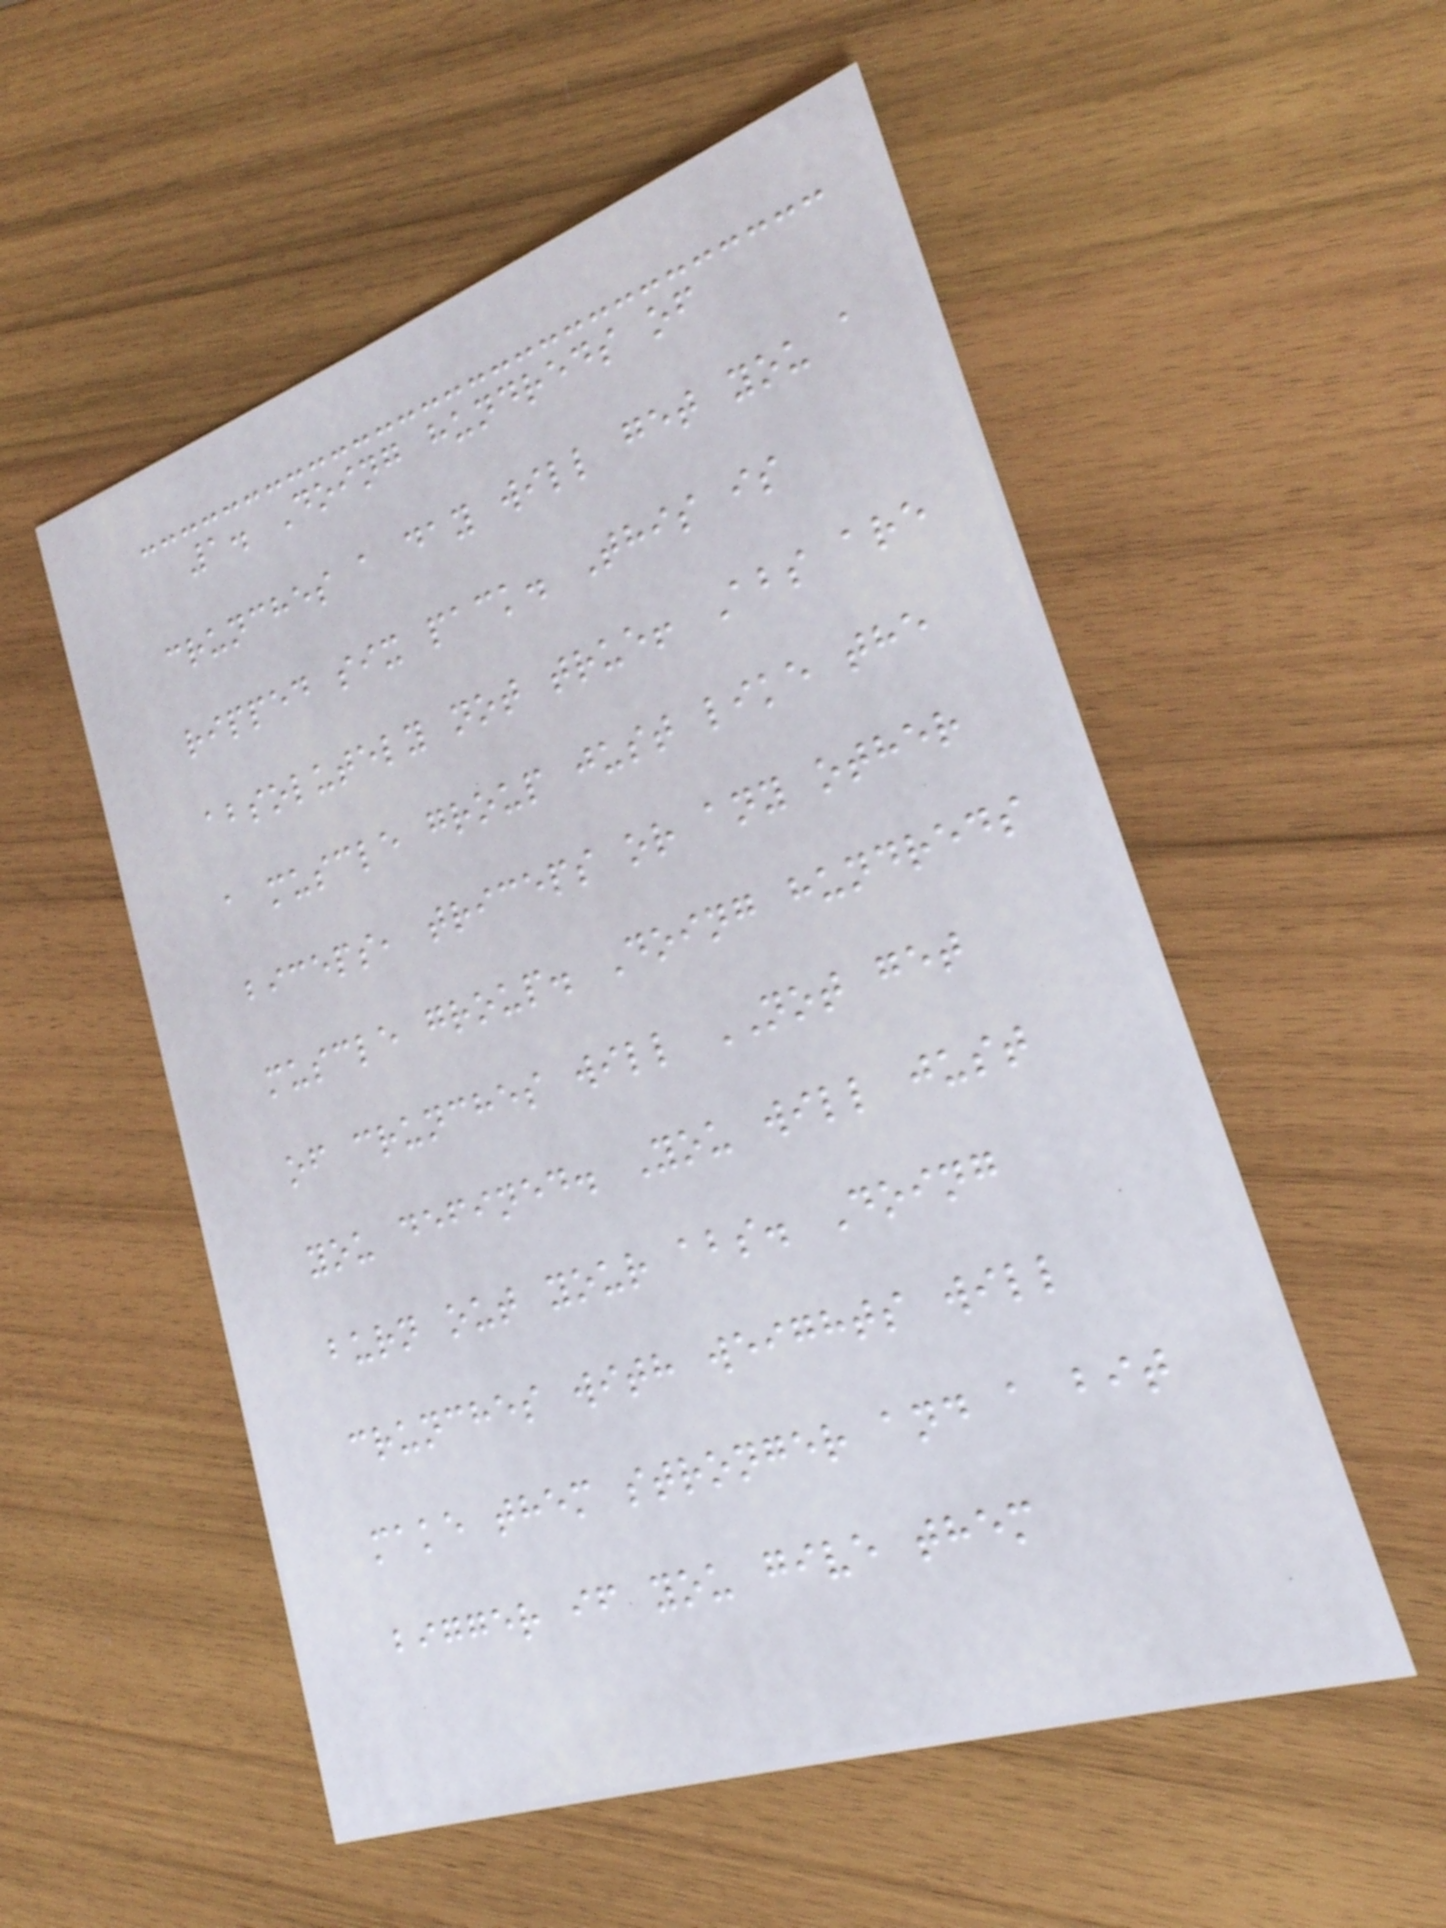1. Doing hundreds of
crunches a day will get you a
ripped six pack. This is
absolutely not true! Abs are
a muscle group just like the
biceps, triceps or any other
muscle group. Doing hundreds
of crunches will NOT get
you defined. You will just
burn out your abs. Doing
crunches with weights will
make them stronger and a bit
bigger if you give them
